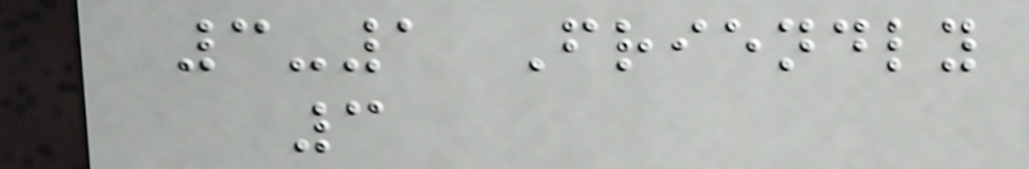3-1 Friendly
3
